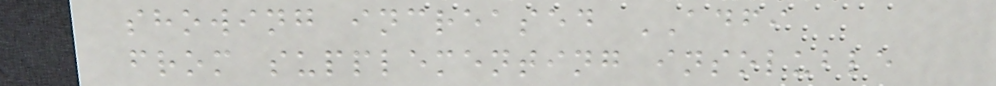showing increased ADFI
from supplementing insoluble
